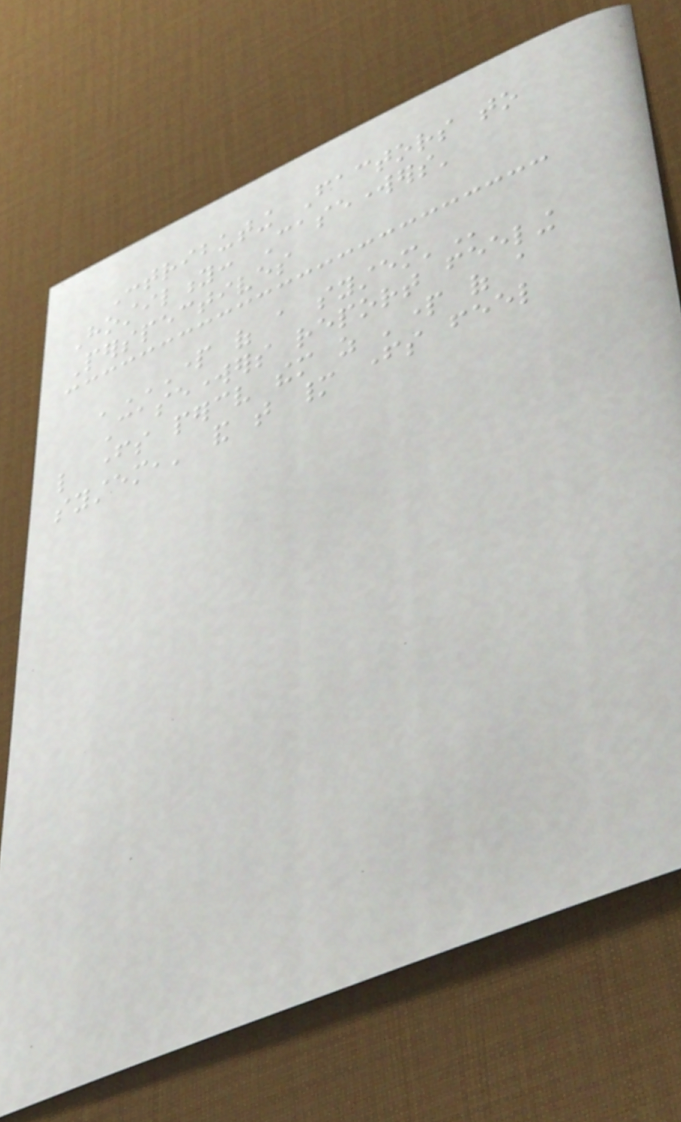Contributing Factors to
Hostility: Caseworkers'
Perspectives
'PART OF A SYSTEM'
Caseworkers report feeling
like fathers perceive them as 'part of a
system,' and that many fathers feel
